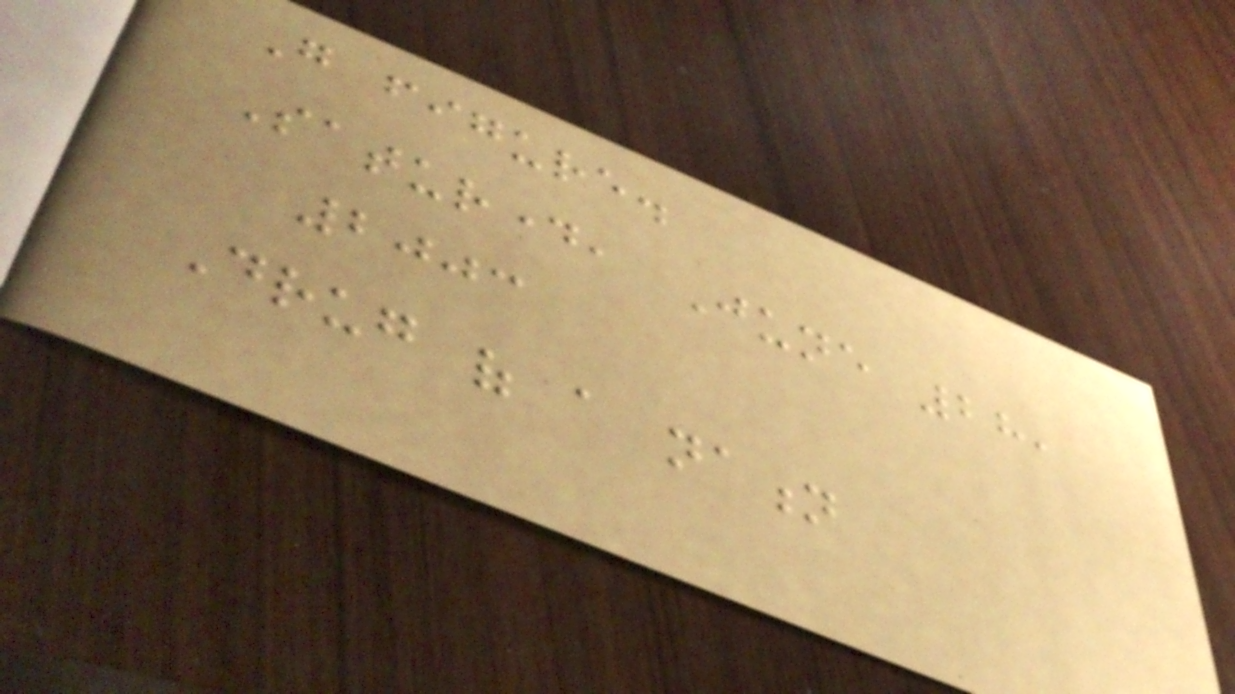Go figure.
Saturday, June 28,
2003
Drug of a nation
